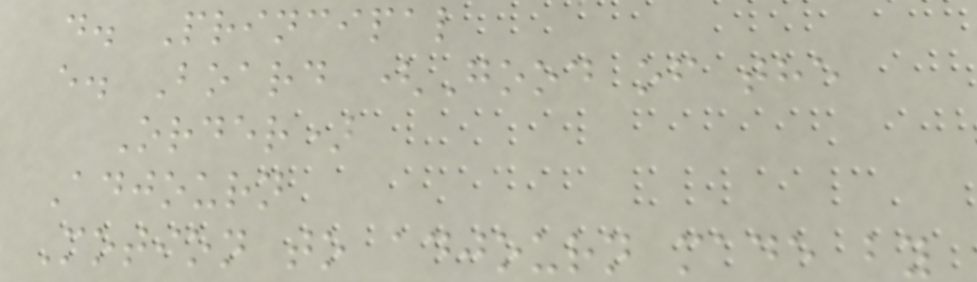d. Principal
e. Board (Good of the
Order)
Adjourn
Motion to adjourn made by
